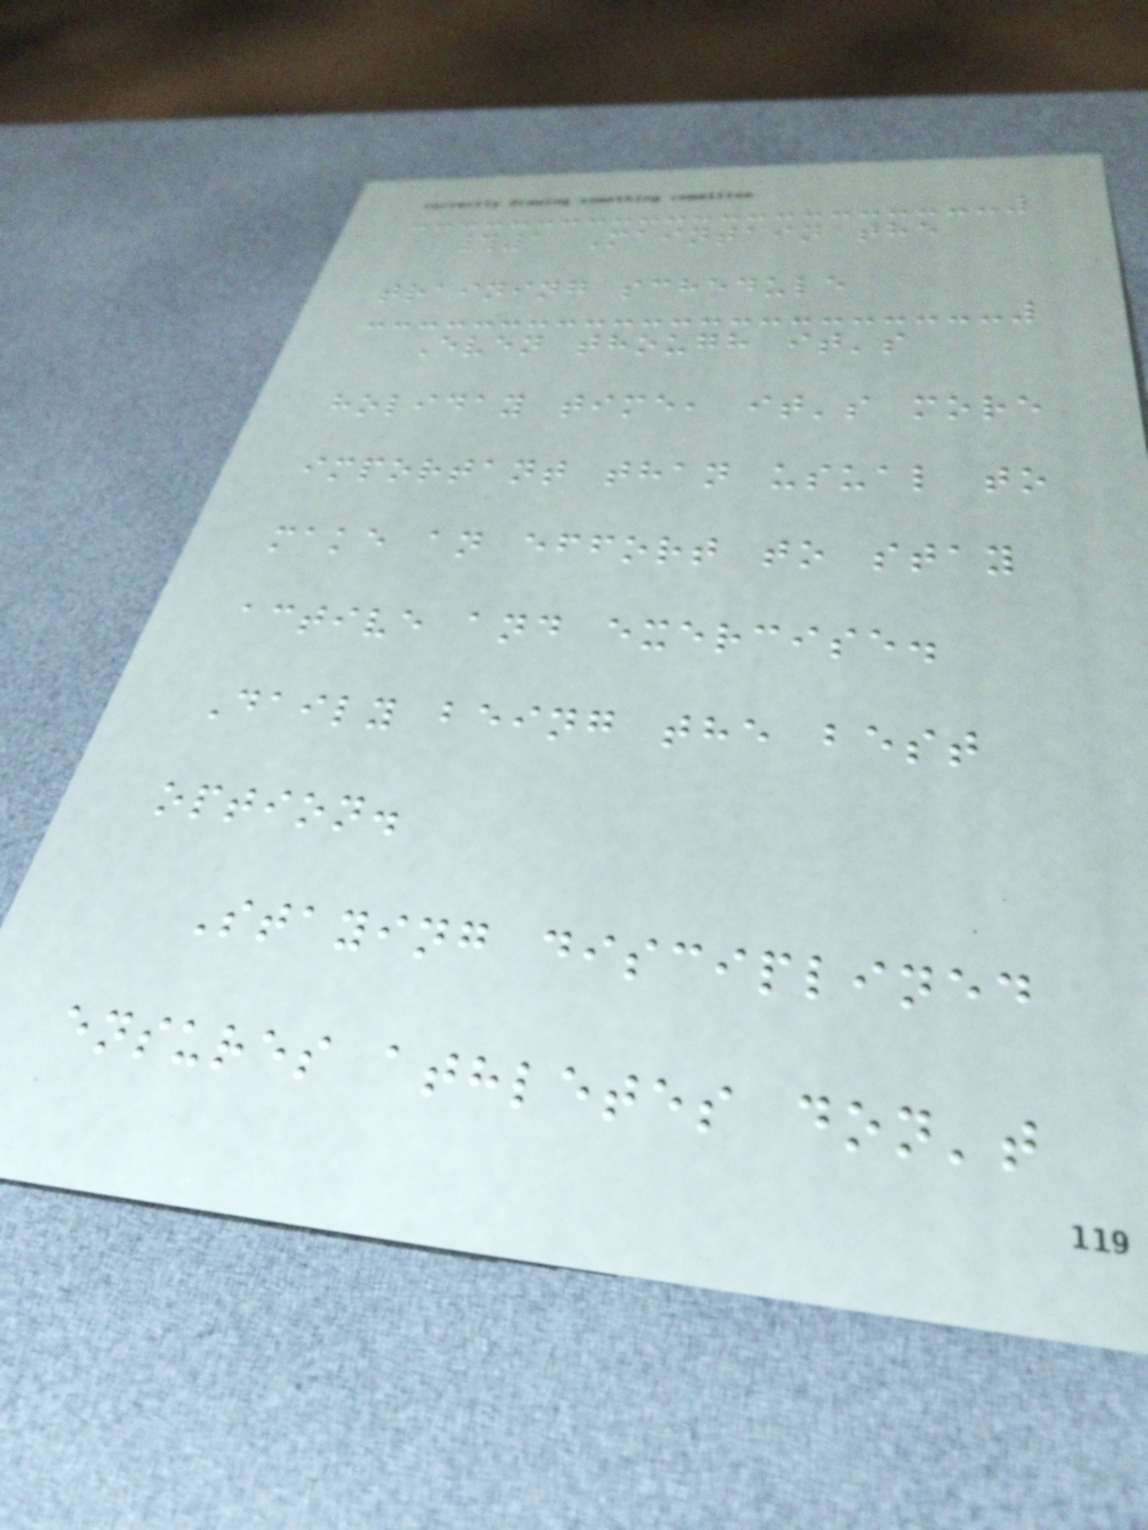#1 Maintain the
training schedule
Even though it's
holiday time, it's more
important than usual to
make an effort to stay
active and exercise.
Daily being the best
option.
Staying disciplined
ensures athletes don't
